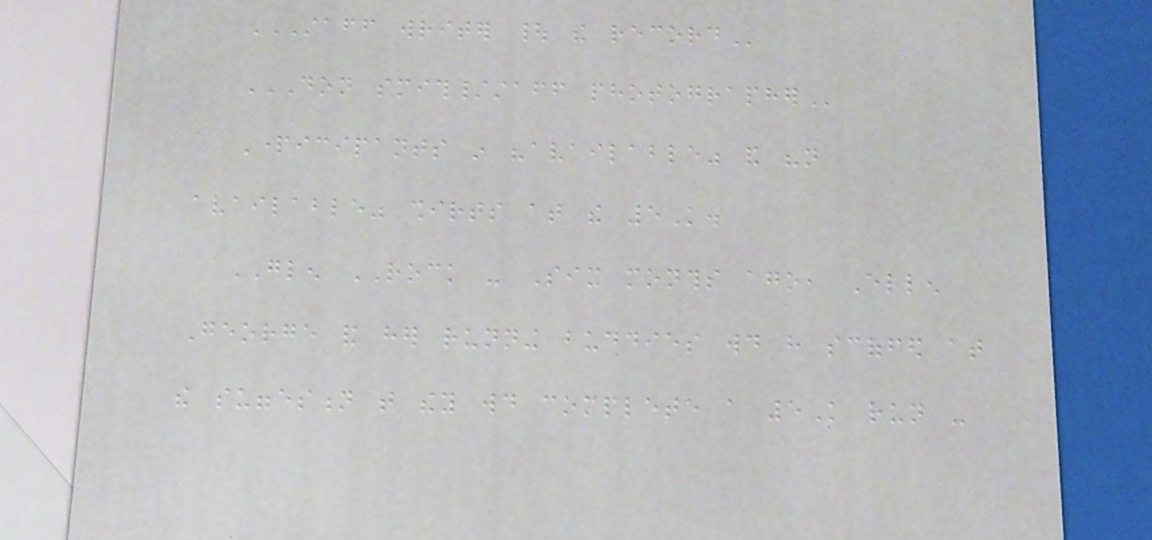STAFF WRITER | THE RECORD
DON SMITH/STAFF PHOTOGRAPHER
Participants in "available" and "not
available" shirts at the 5K.
GLEN ROCK - Six months ago, Ellen
George and her running buddies would have scoffed at
the suggestion that they would complete a 5K run -
